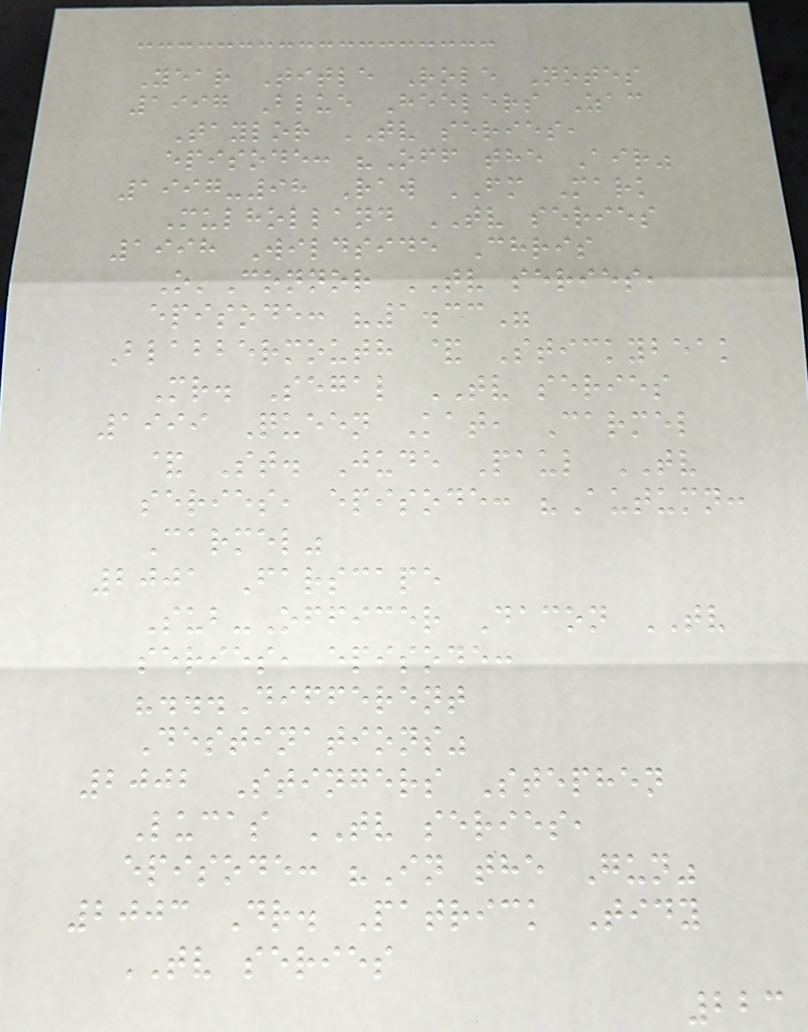Year Title Role Notes
1997 Blue Heelers Zac
Taylor TV series,
episode: "Off the Air"
1997-98 Raw FM Mark
Mulholland TV series
1998 Wildside Chris
O'Connor TV series,
episode: "1.33"
Blabbermouth & Stickybeak
Mr. Segal TV series
1999 Queen Kat, Carmel
& St. Jude Paul TV
series, episode: "Autumn:
Carmel"
2001 Farscape
Sub-Officer Dacon TV
series, episode:
"...Different
Destinations"
2002 Stingers Stephen
Lucas TV series,
episode: "In the Gun"
2003 Dr. Patrick Tidy
TV series
223
